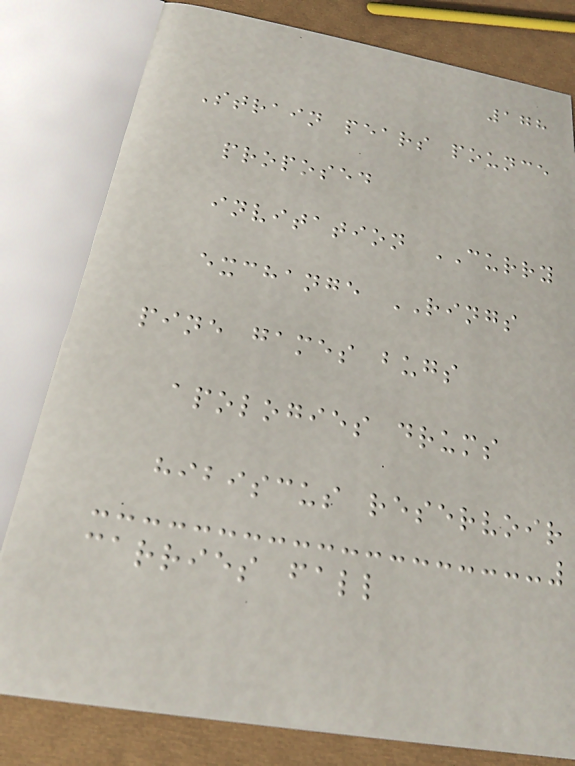178
Strain pears pounce
proposed
invitation CURRY
exchange RINGS
pine games bugs
apologies drums
hibiscus reservoir
carries fall
